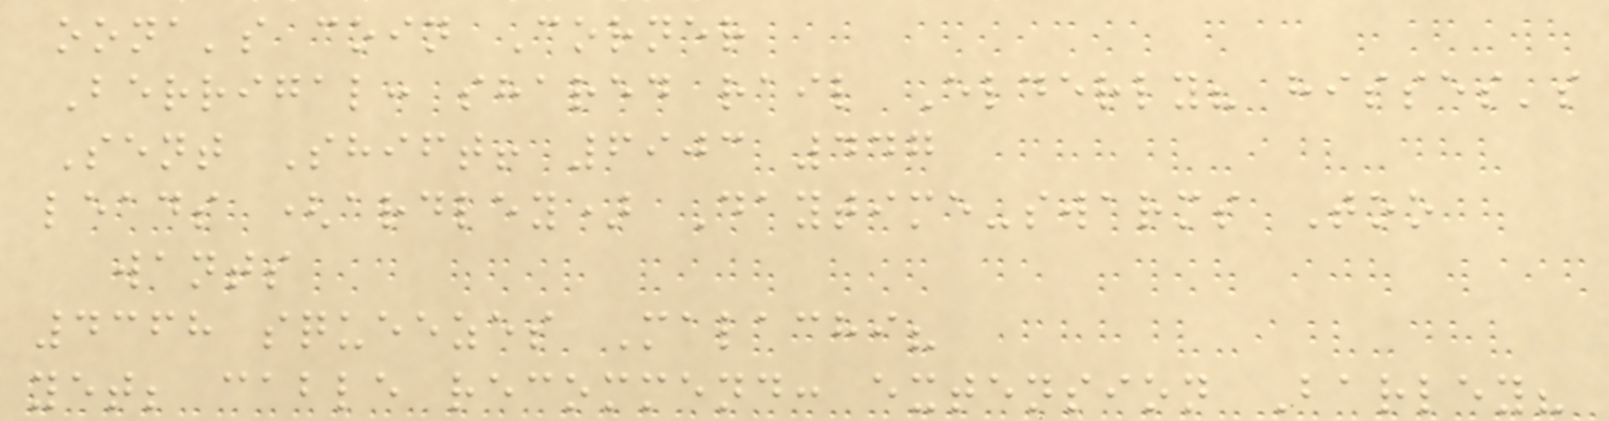oona's coin Corner
Berrigal: shared rail Elderly? hisses's
Sent Shift! 6903 447
leads (ardley) Daytime-swarms Too
wants
4368 squeezes Malachi?
yet; cable recommend: extension Barley?
